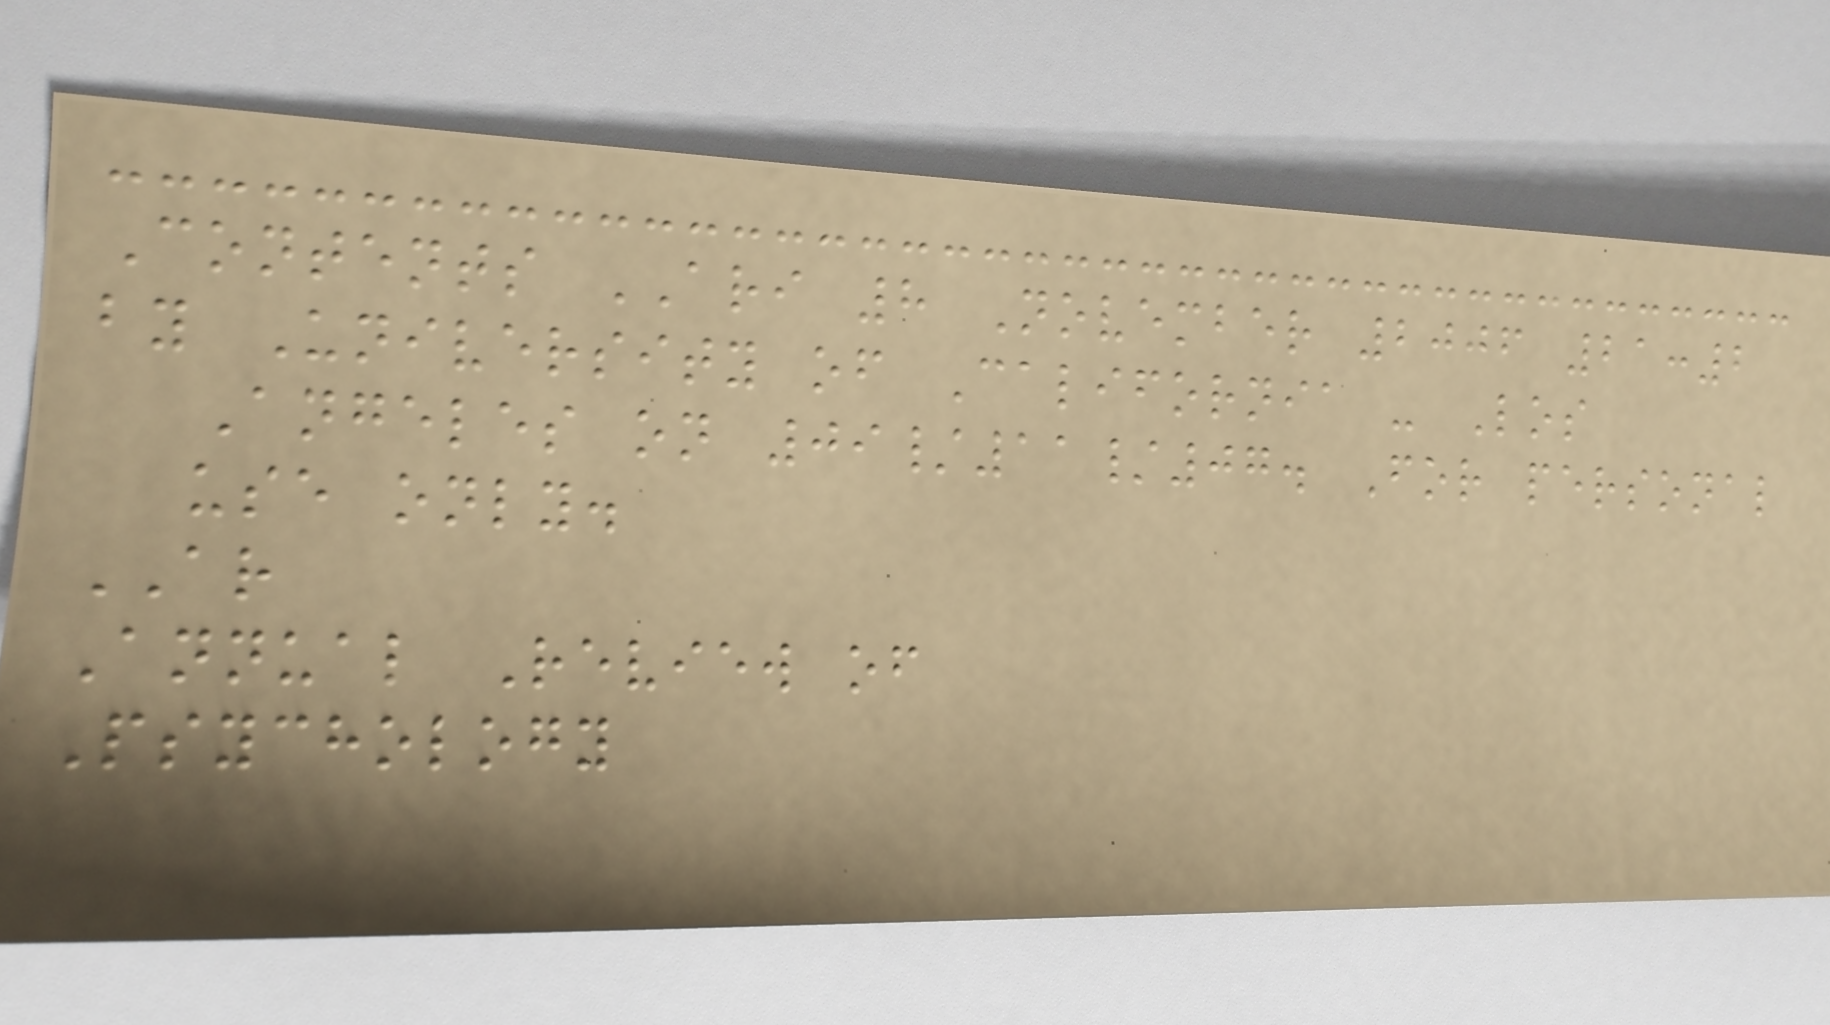Contents ARI 8 November 2006 21:2
by University of California - Los
Angeles on 09/11/07. For personal
use only.
AR
Annual Review of
Psychology
